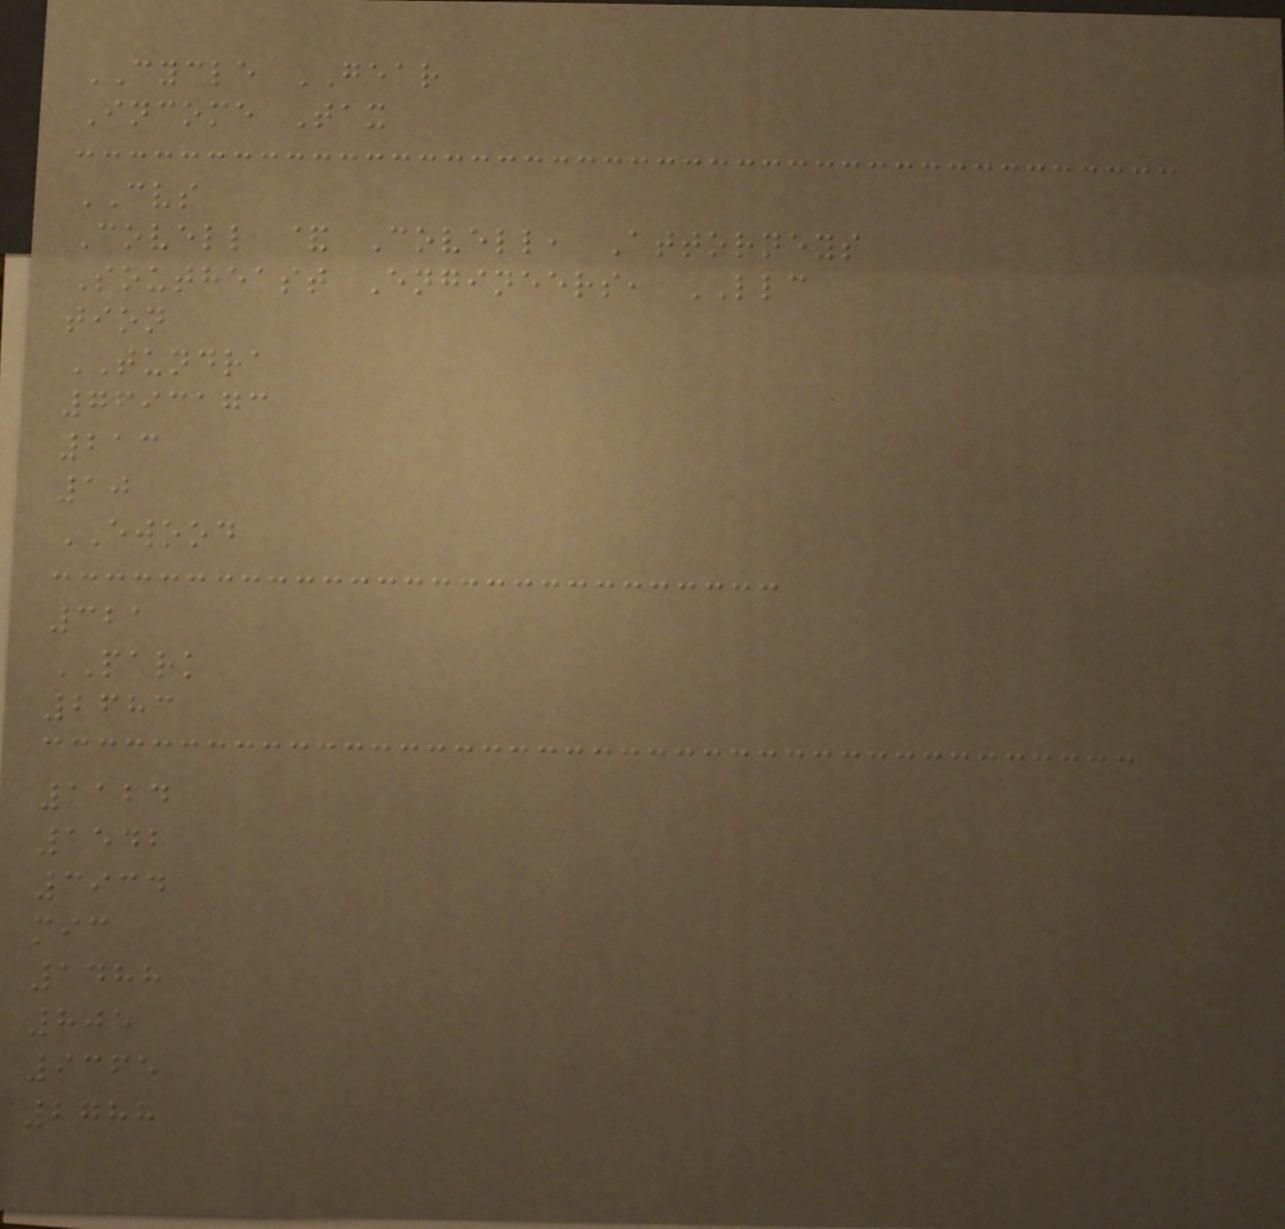CYCLE GEAR
Income Tax
CVS
Covell & Covell, Attorneys
Southeast Engineers, LLC
tion
TUNDRA
7693173
213
10
EWOOD
321
PARK
2683
1124
1542
3934
mic
1488
805
9365
2788
